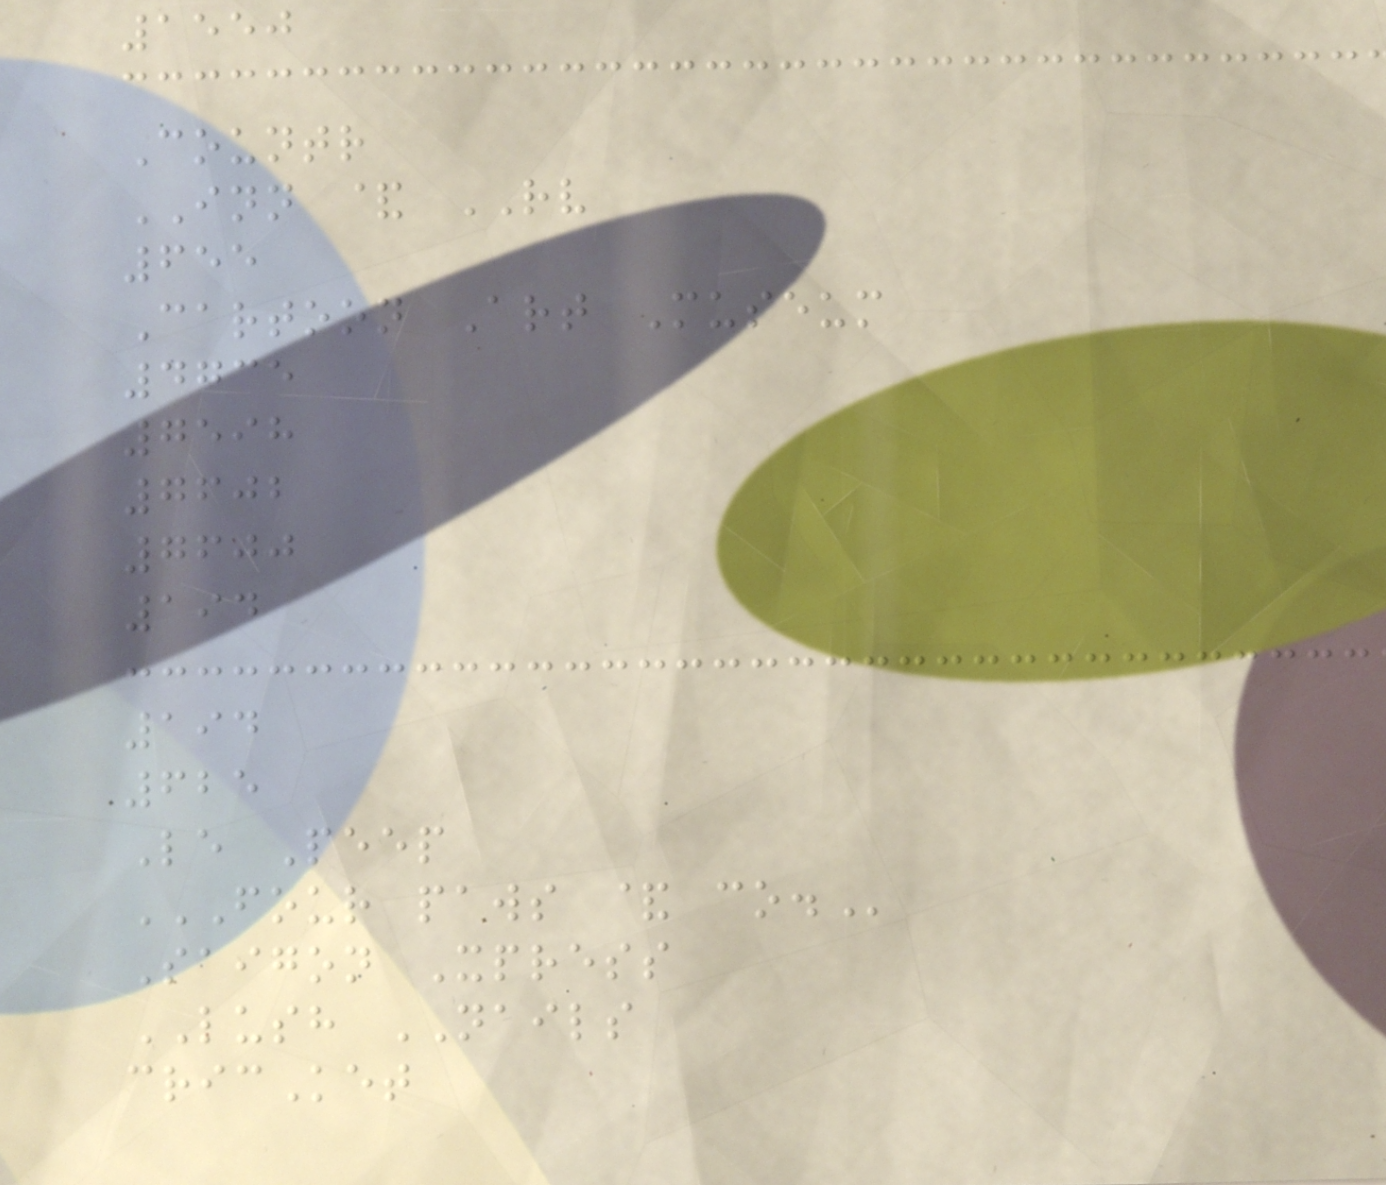1550
Countr
INN & RV
655
Cartoon Art Museum
4735
7598
7602
7600
194
194
625
Le Peep
FOUR PAWS & CO.
Saigon Xpress
LUSH NAILS
cricKet
